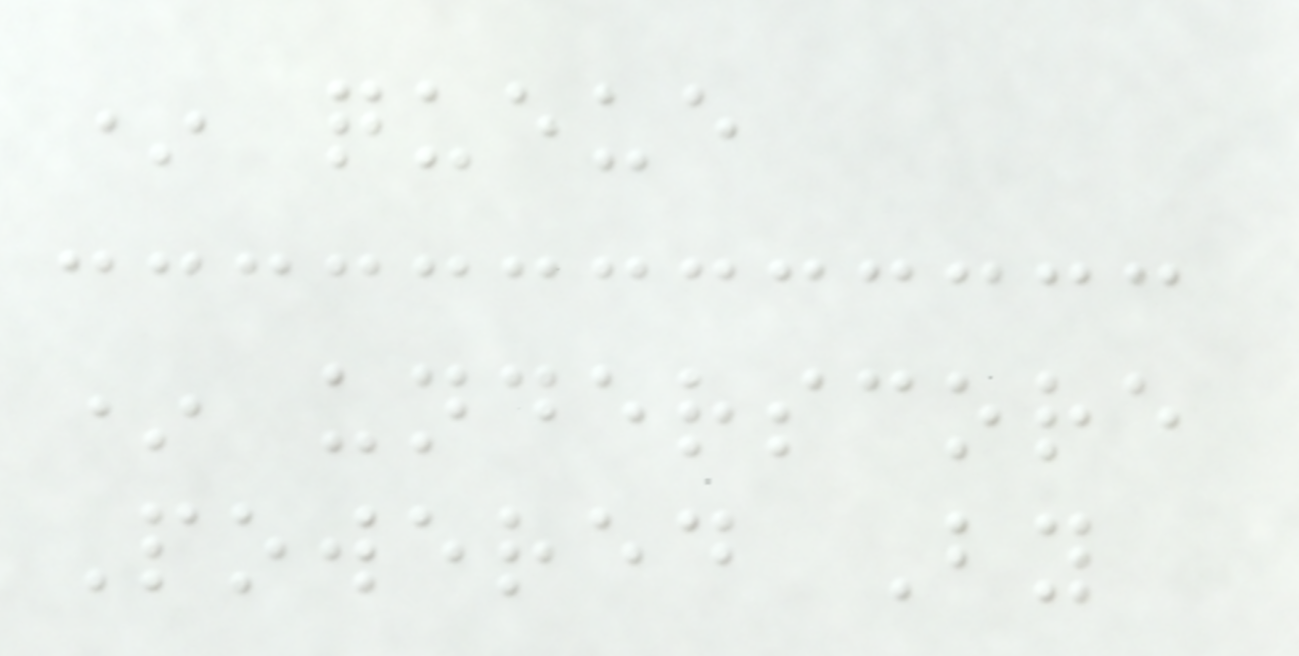* queue
* underscore
Powered By
